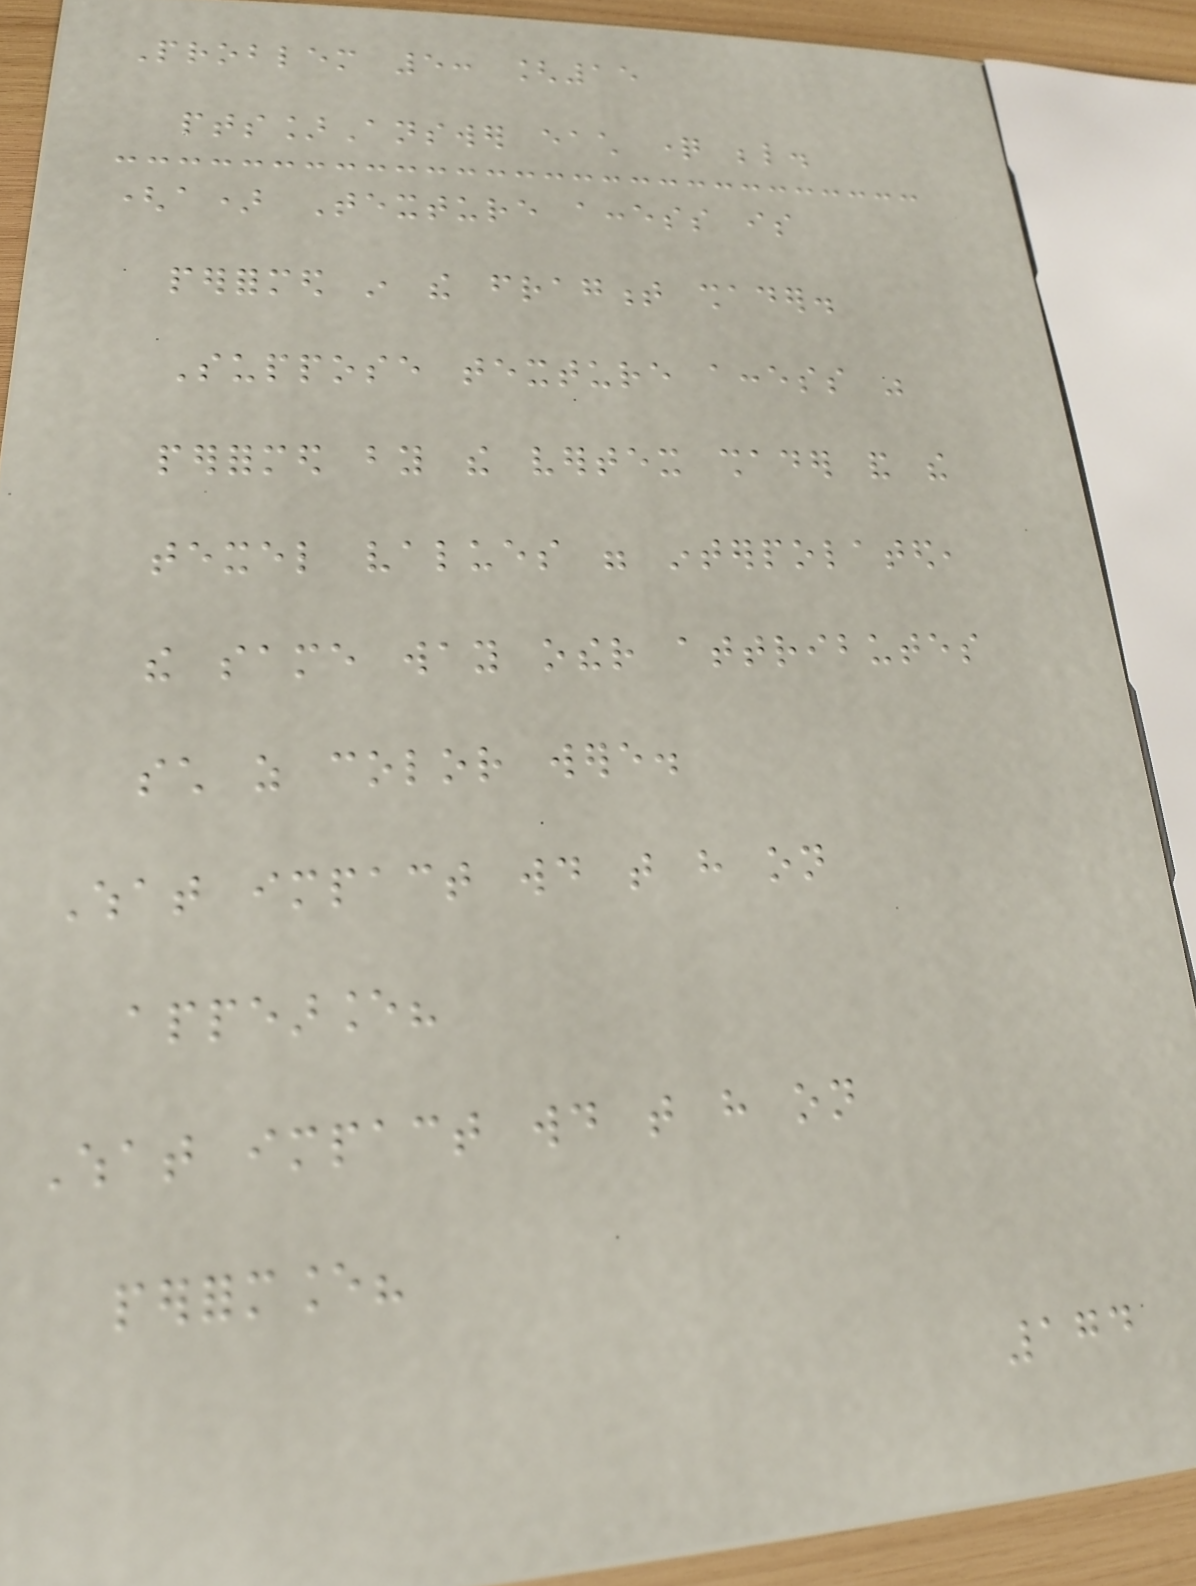Problem 5: [15
pts]Answer each question below.
(a) Texture access is
performed in the fragment shader.
Suppose texture access was
performed by the vertex shader and the
texel values were interpolated,
the same way other attributes
such as color were.
What impact would that have on
appearance?
What impact would that have on
performance?
174
